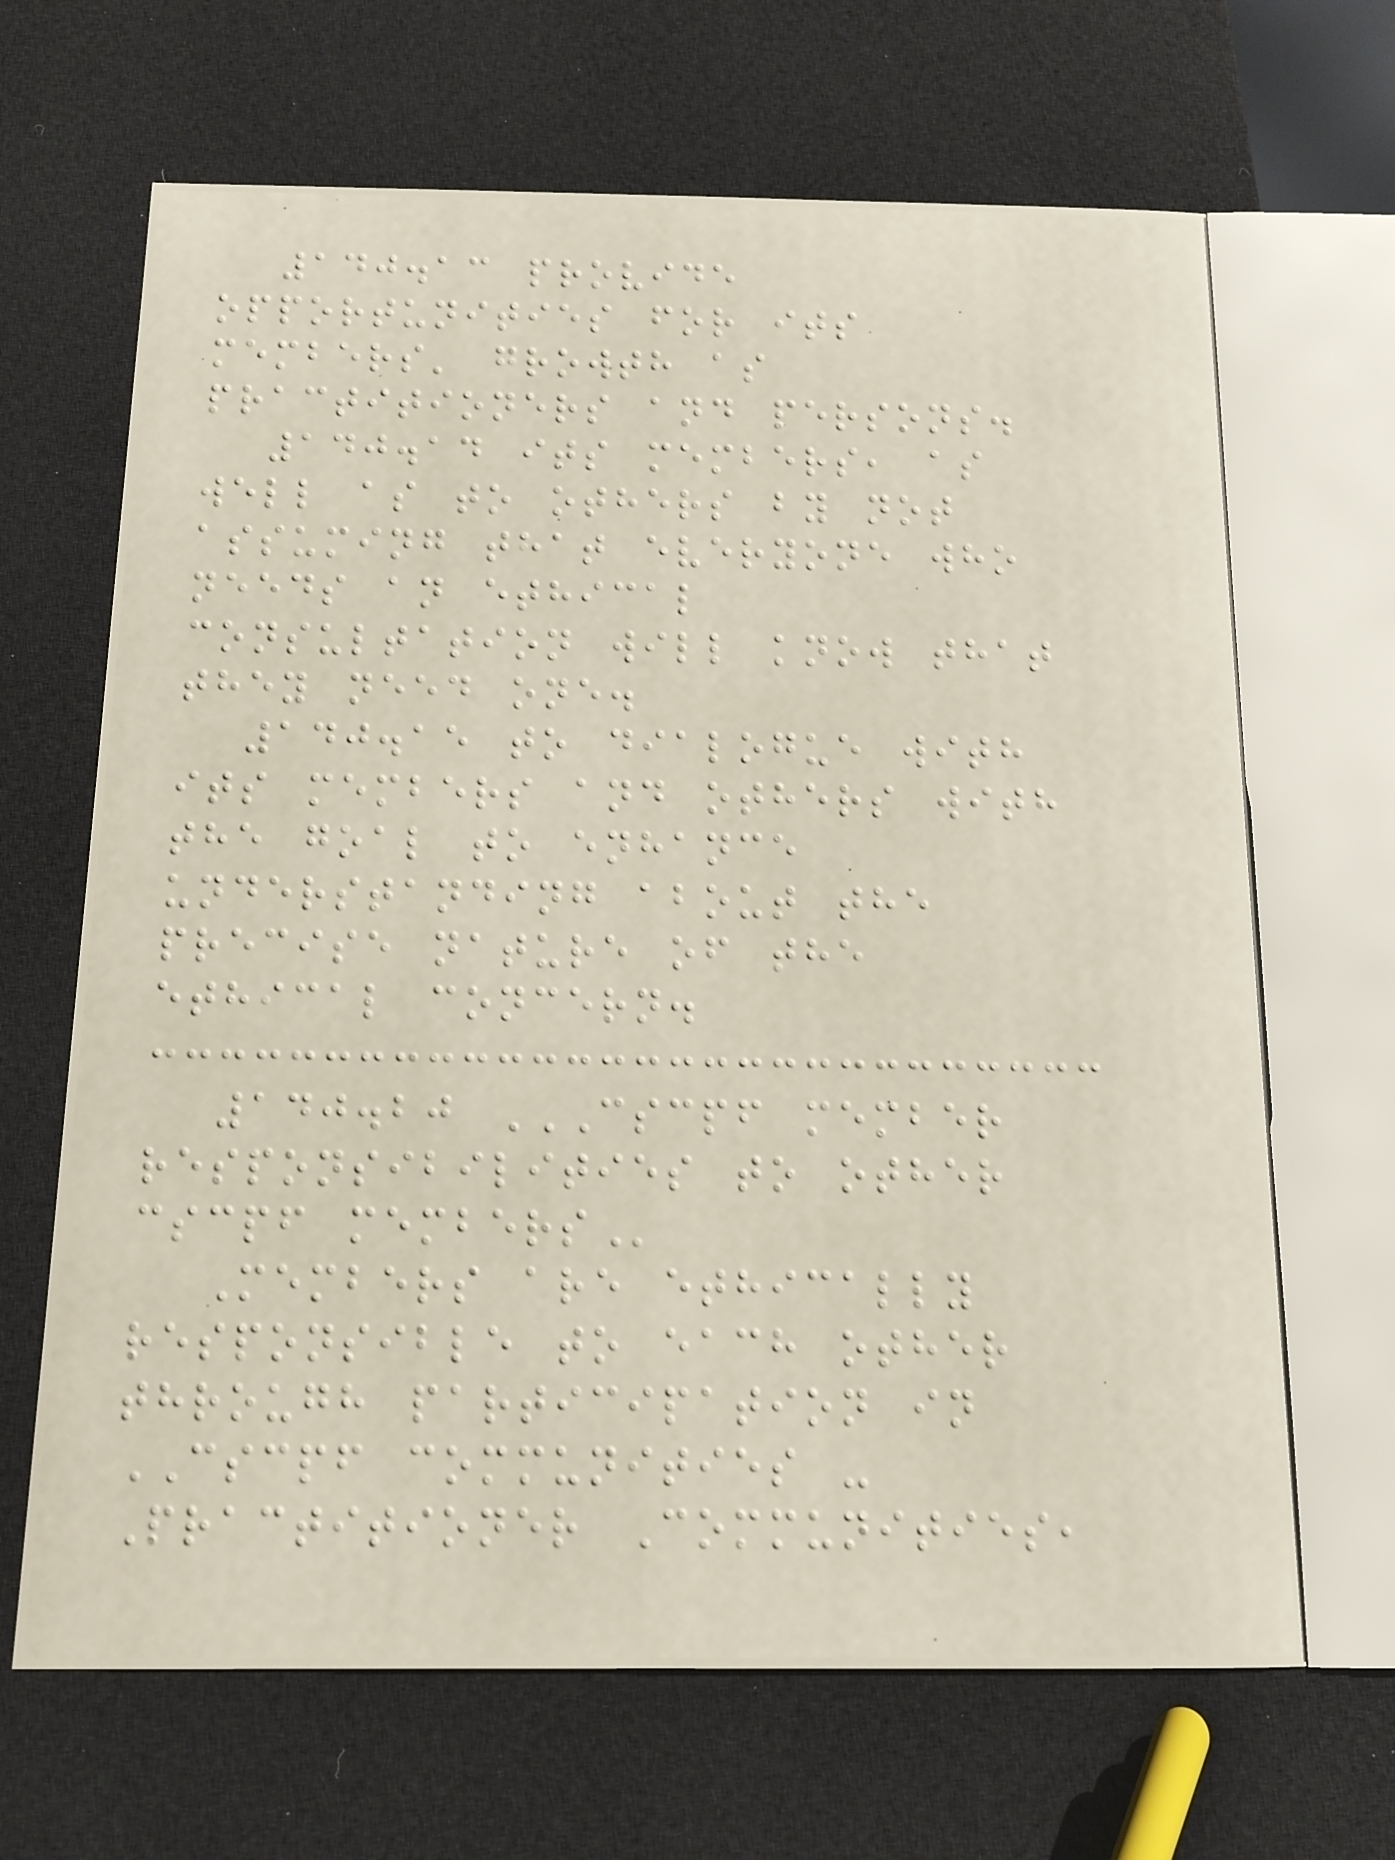140.13 provide
opportunities for its
members' growth as
practitioners and persons.
140.14 its members, as
well as to others by not
assuming that everyone who
needs an ethical
consultation will know that
they need one.
140.15 to dialogue with
its members and others with
the goal to enhance
understanding about the
precise nature of the
ethical concern.
140.20 CSCPF MEMBER
RESPONSIBILITIES TO OTHER
CSCPF MEMBERS
Members are ethically
responsible to each other
through participation in
CSCPF communities -
Practitioner Communities,
